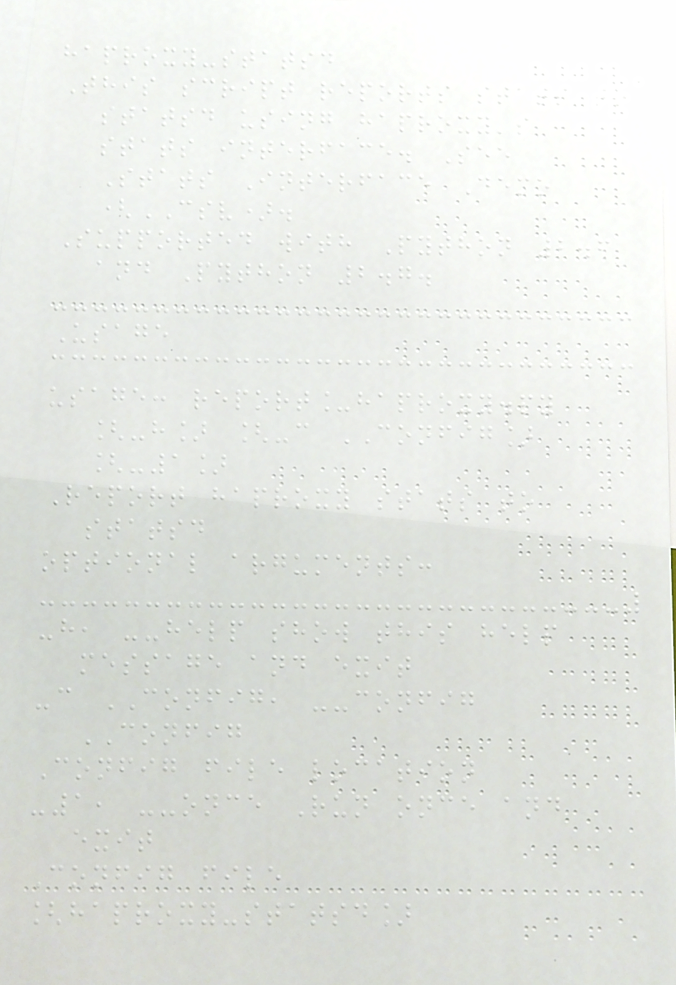haproxy-statsd
This script reports stats to
statsd using haproxy's
stats interface. See
Stats Interface Demo
(CSV).
Supported with Python 2.6
and Python 2.7.
Usage
usage: report_haproxy.py
[-h] [-c CONFIG]
[-1]
Report haproxy stats to
statsd
optional arguments:
-h, --help show this help
message and exit
-c CONFIG, --config
CONFIG
Config file location
-1, --once Run once and
exit
Config file
[haproxy-statsd]
